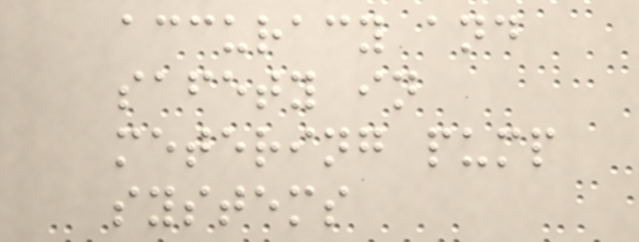accuracy and
safety in
metering pump
systems
